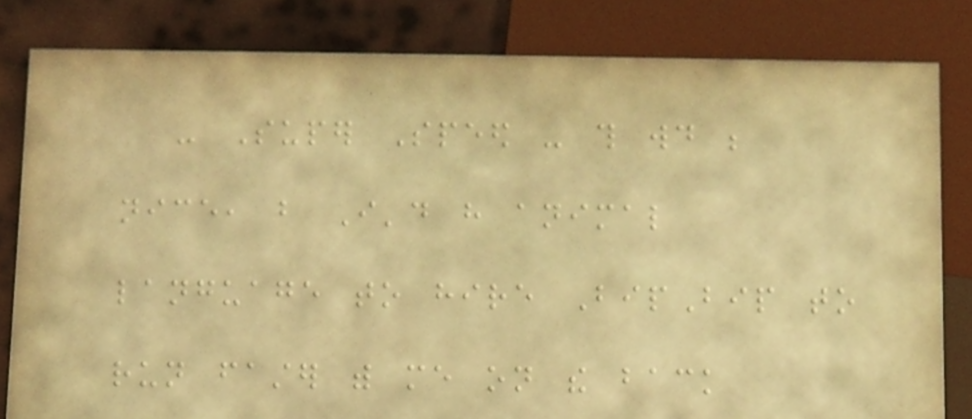- Super Speed - this would be
nice, but I'd have animal
language to hire BipBip to
run faster with me on the back
